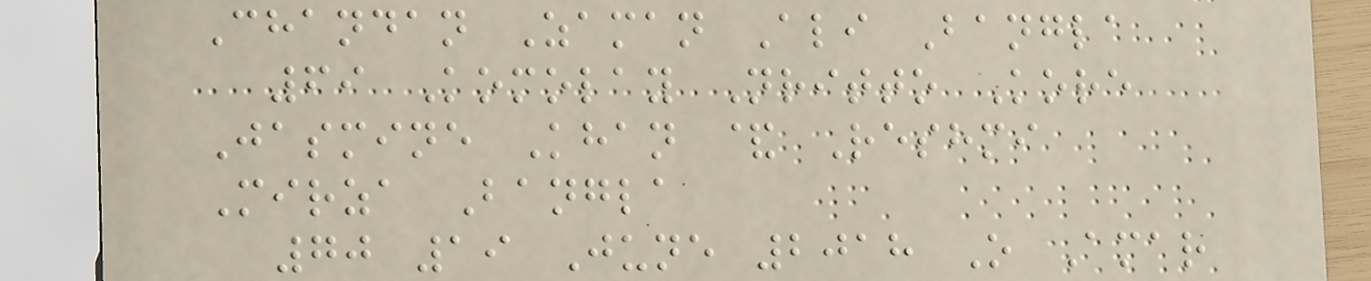Chandan Zaman Ali Bangla
69 Komolay Nritto Kore
Jasmine Khan & Reshmi
Mirza Bangla
70 19 June 2018 O Amar
